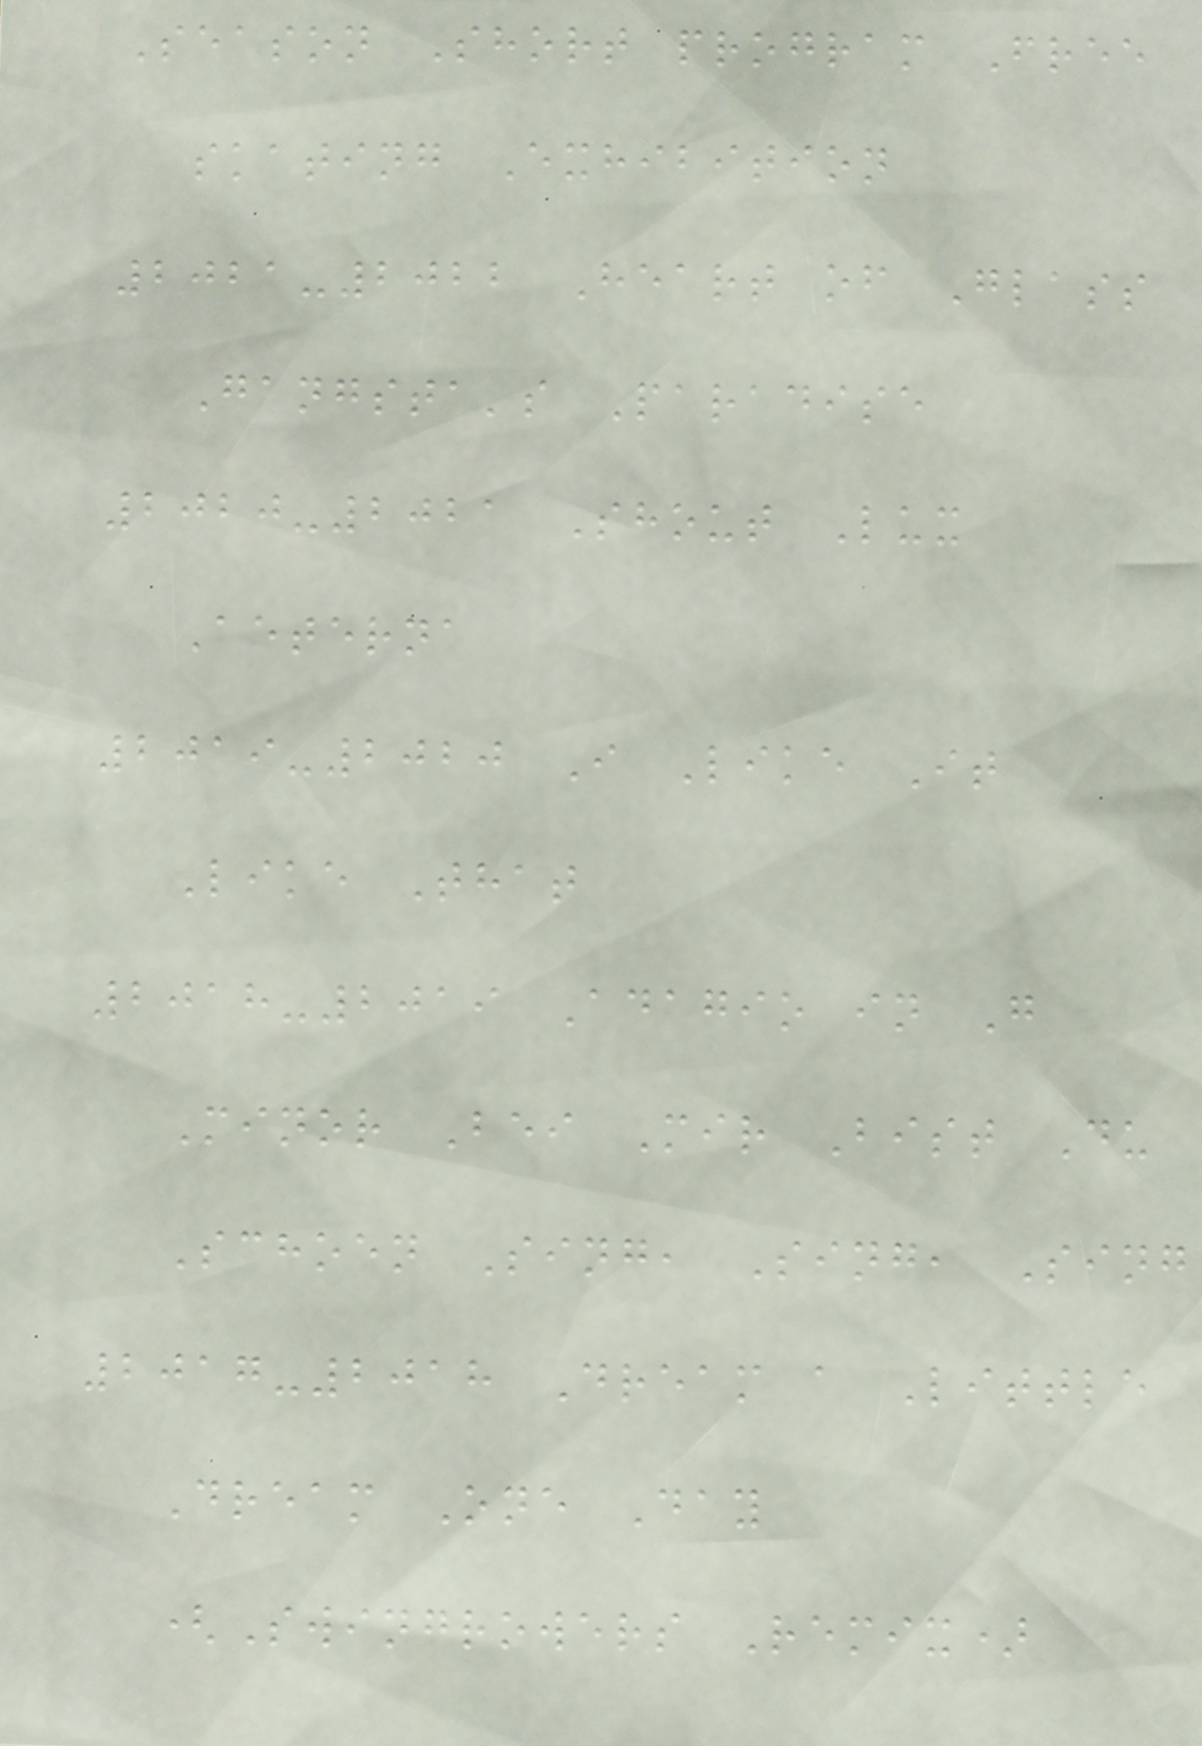Season Short program Free
skating Exhibition
2021-2022 Heart of Glass
Gangsta's Paradise
2020-2021 Shout Lux
Aeterna
2019-2020 I Like It
Like That
2018-2019 Adagio in G
Minor Bei Mir Bist Du
Schoen Sing, Sing, Sing
2017-2018 Dream a Little
Dream One Day
(Swingrowers Remix)
